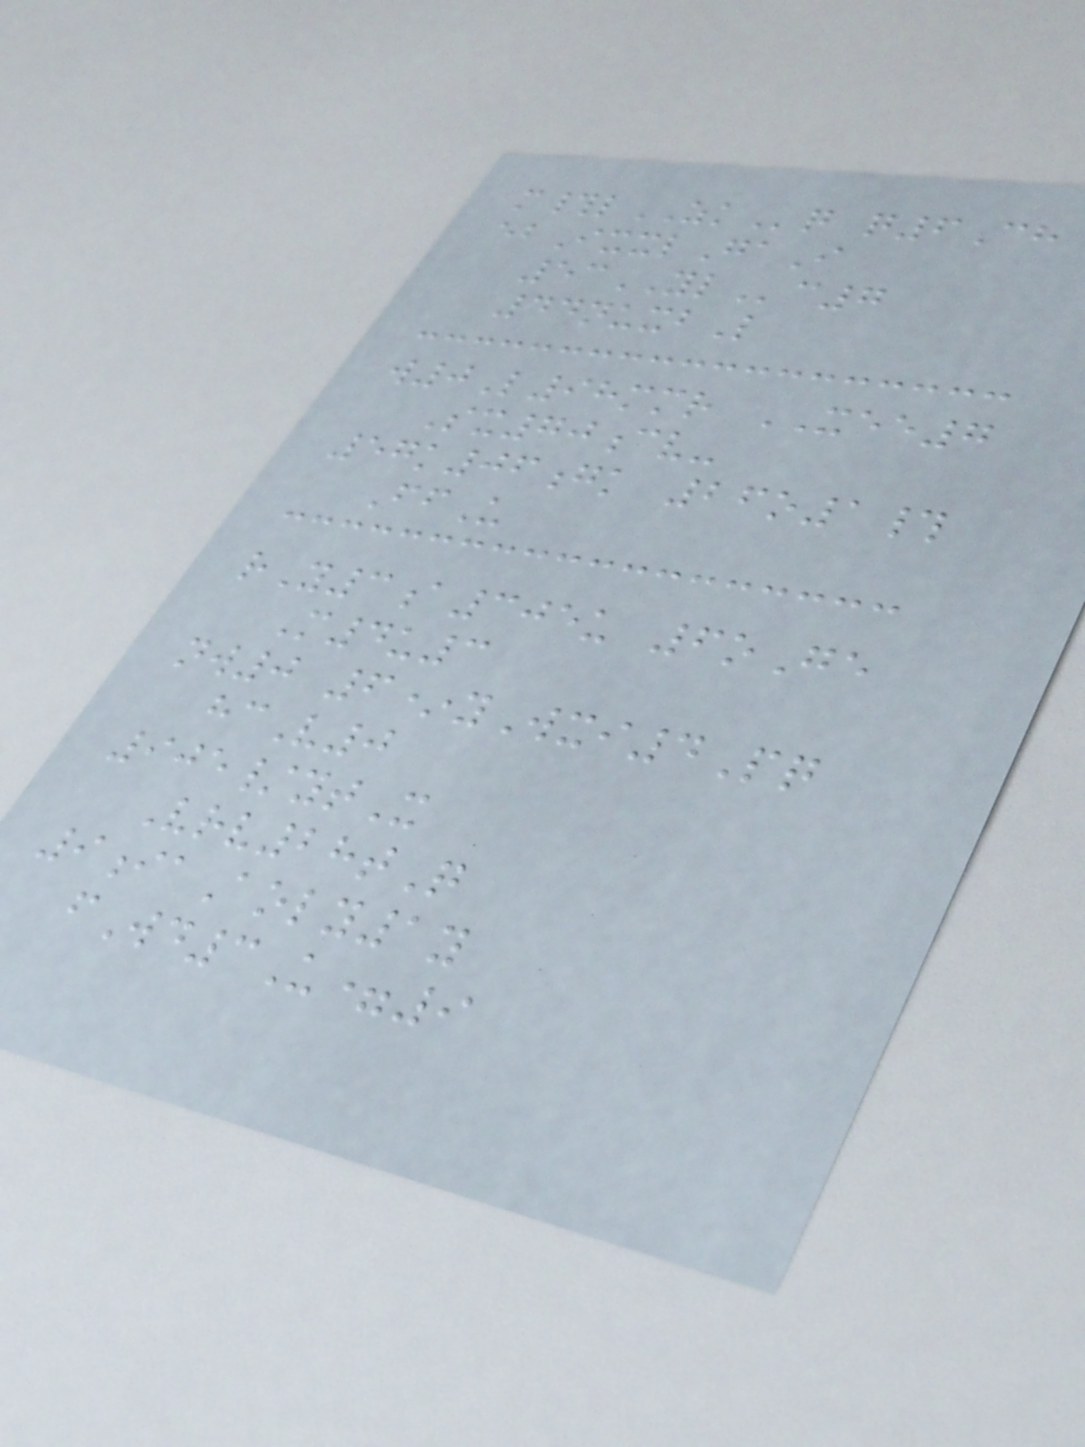m#lZKq q6Ch
ebIxxlGaI
53YLc7
44nuxbL
w0L98mmr XEE7
Sx70cv-
57k06gk 26o1#
FfU
rY3a305u 6oGe
M4u3
nw0 6*yWxi4Pq
hcV0
905/ytX
Vrv28tQ
9iaAoly1y
fWd3U=9
